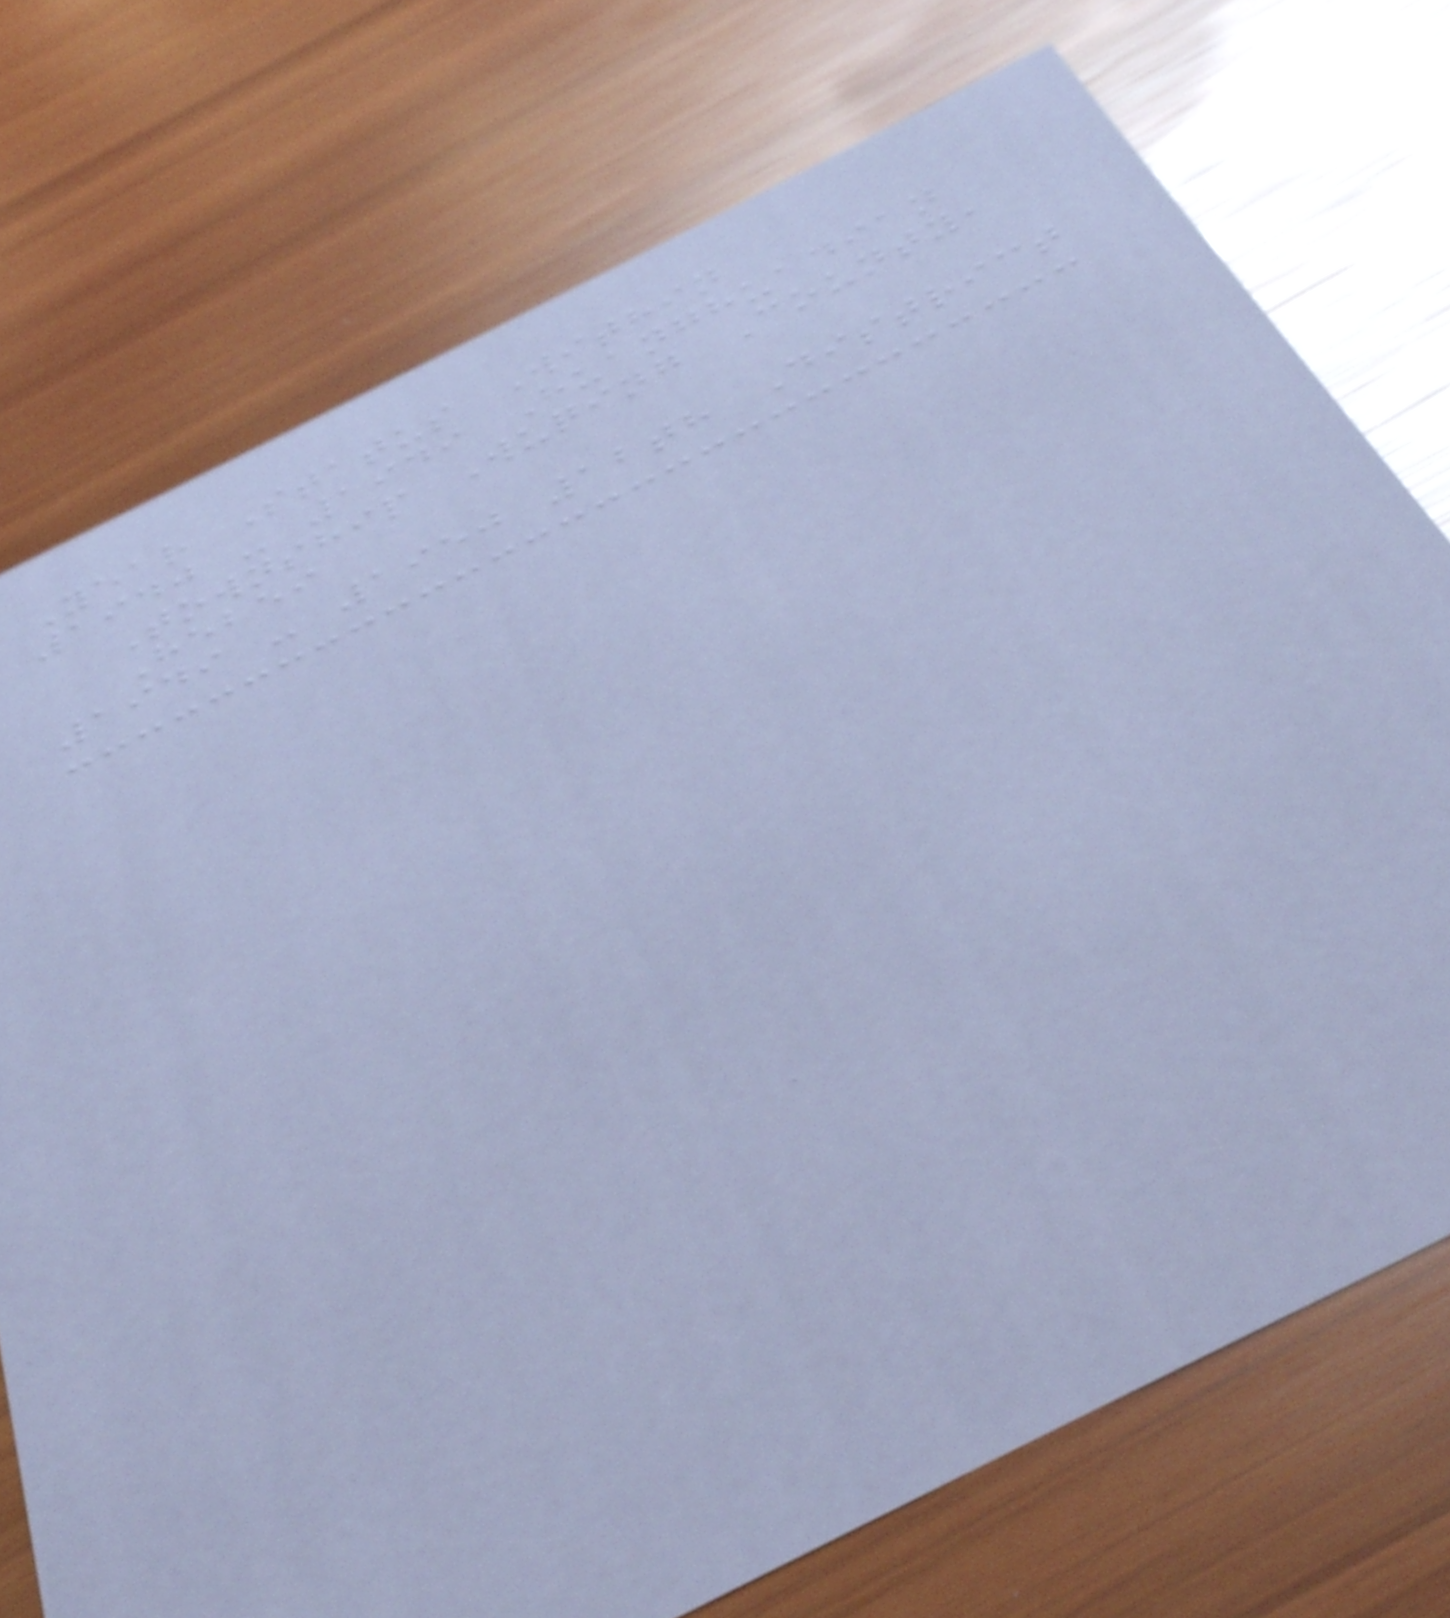Year Status Within
1940 - 1949 Huanghuadian
Township Wuqing County,
Hebei
1949 - 1950 12th District
